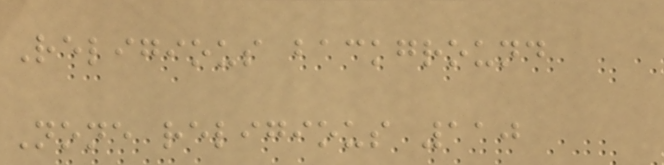Religious background
None religious 110
